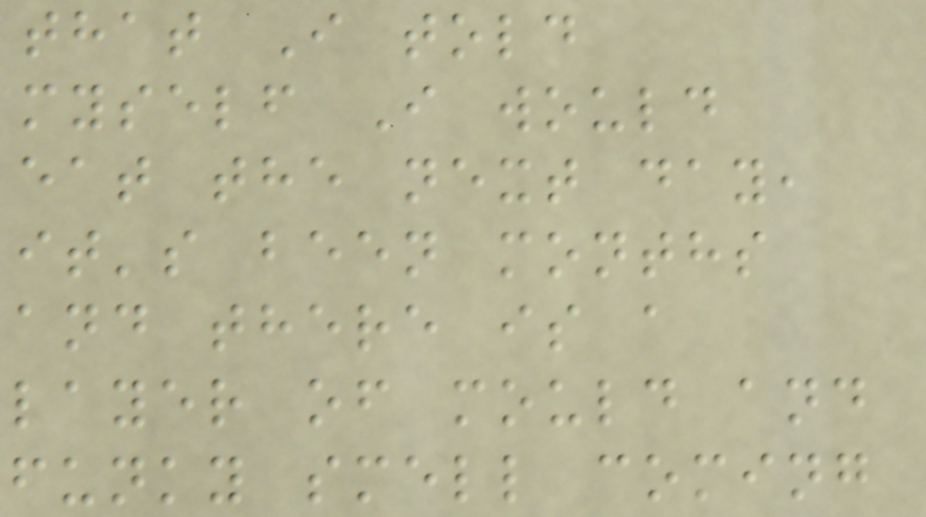that I told
myself I would
eat the next day,
it's been months
and there is a
layer of mould and
funky smell coming
